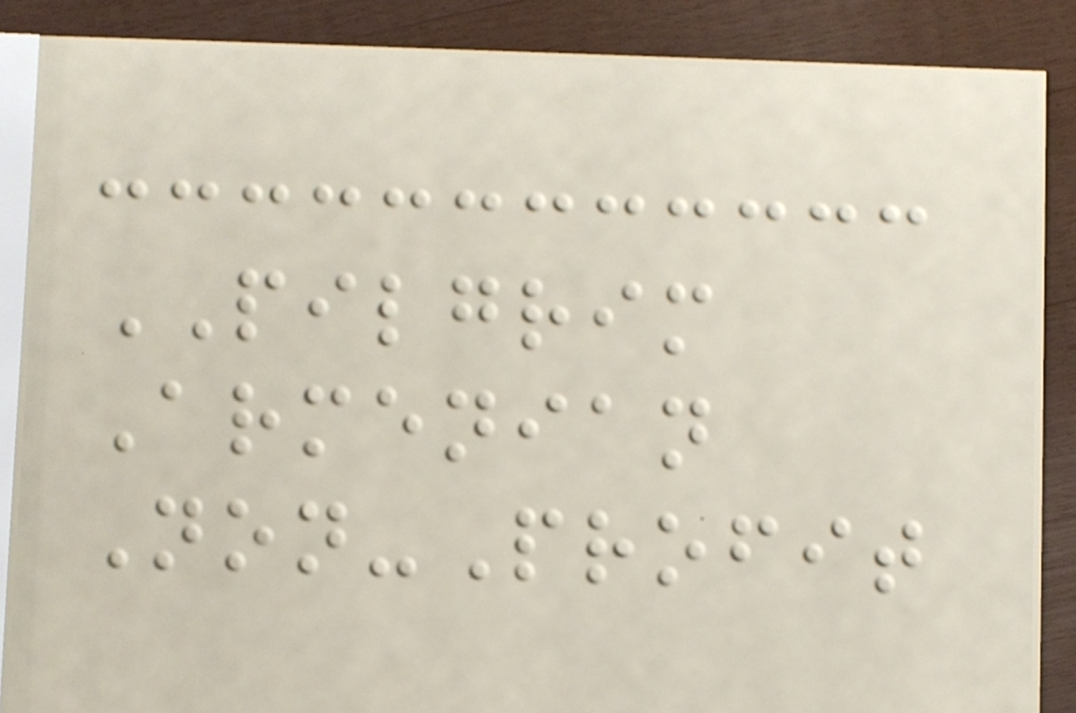PILGRIM
Armenian
Non-Profit
